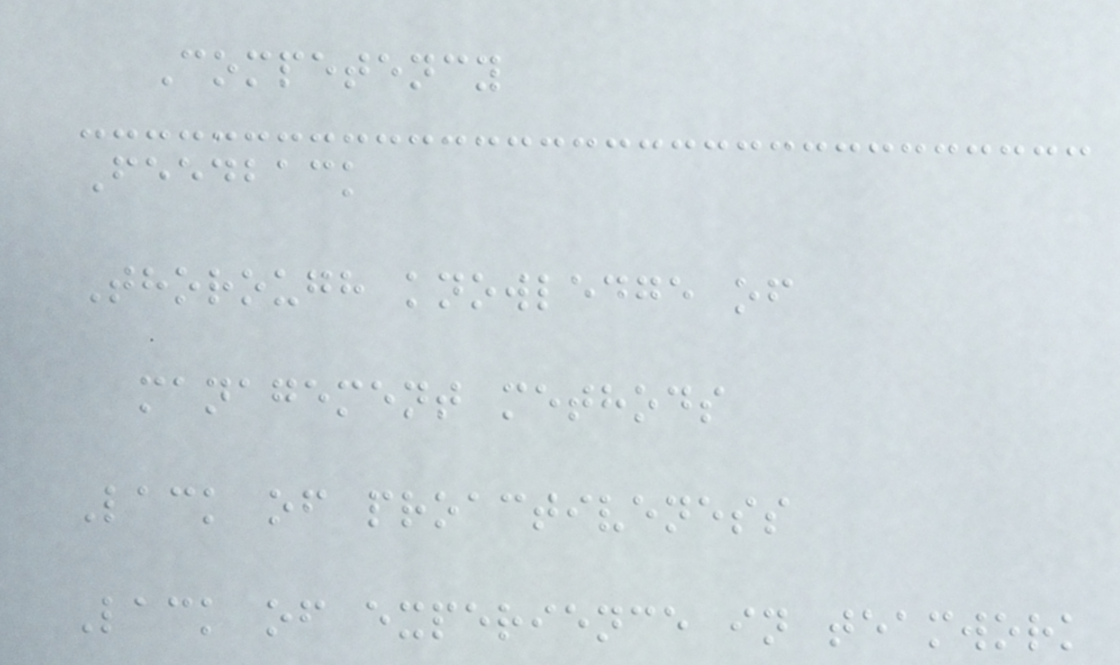Competency
Feedback
Thorough knowledge of
management methods
Lack of proactiveness
Lack of experience in teamwork
